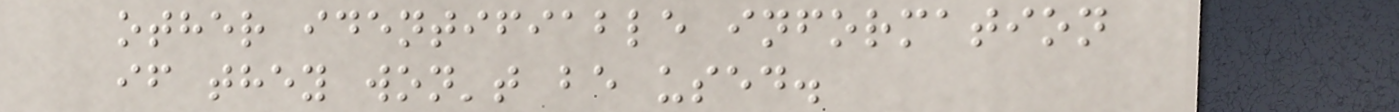other identifiable information
if they won't be used.
